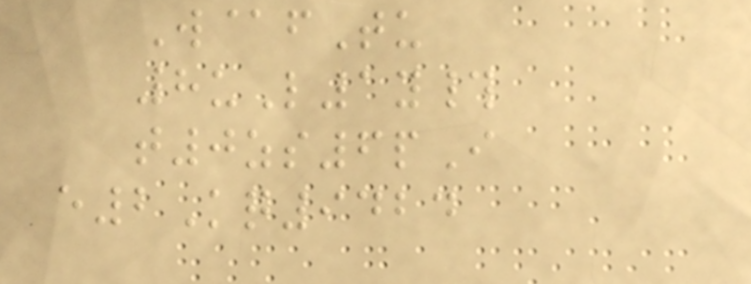W@fTu
8uL1y#
t0zs6pI
e2Kq9424
